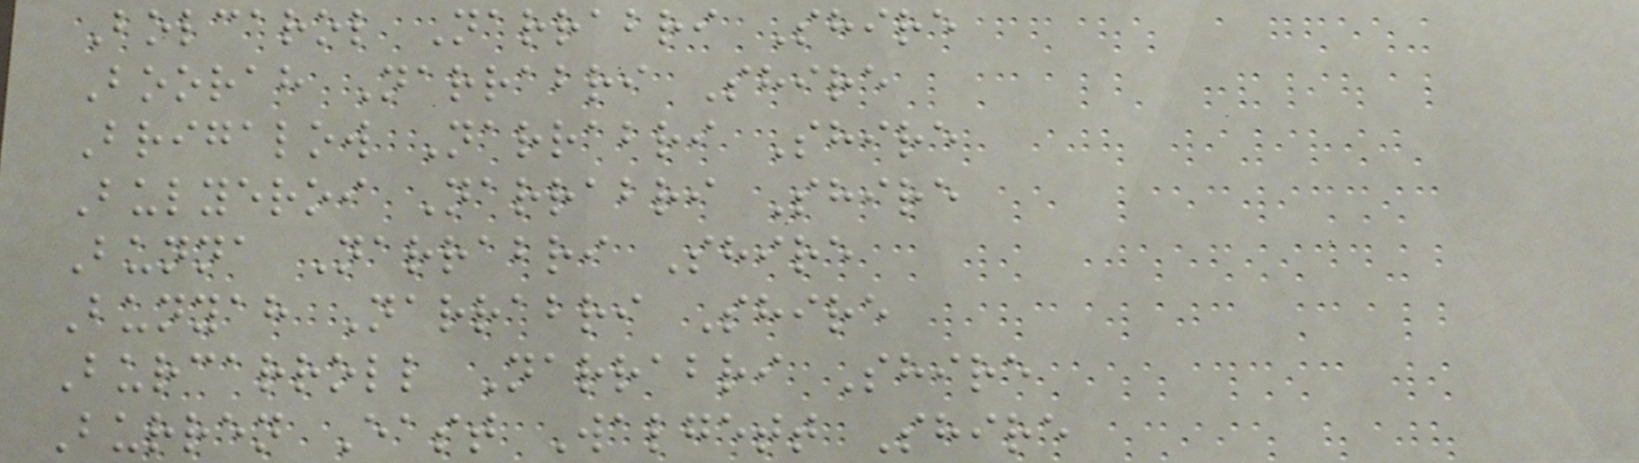Bolcarol Narrabri Shire
Boorah Narrabri Shire
Brigalow Narrabri Shire
Bulyeroi Narrabri Shire
Bunna Narrabri Shire
Bunyah Narrabri Shire
Burcarroll Narrabri Shire
Burren East Walgett Shire
